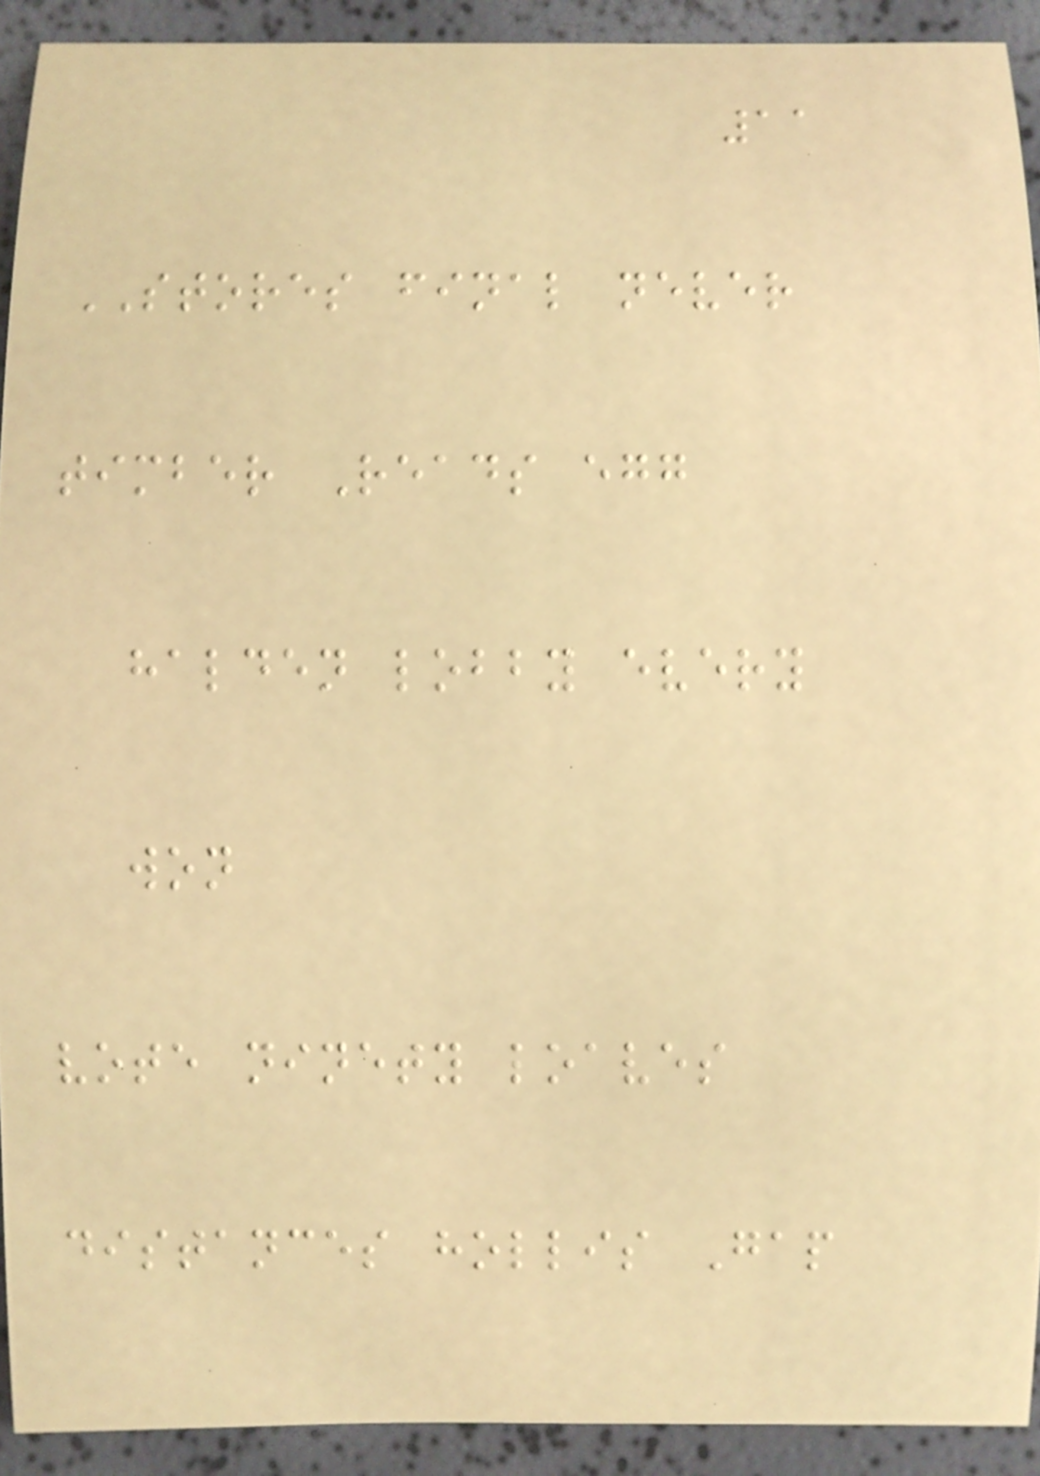11
STORES final never
timber Reads egg
halden lobby every
won
vote ninety loaves
distances hollis Gap
